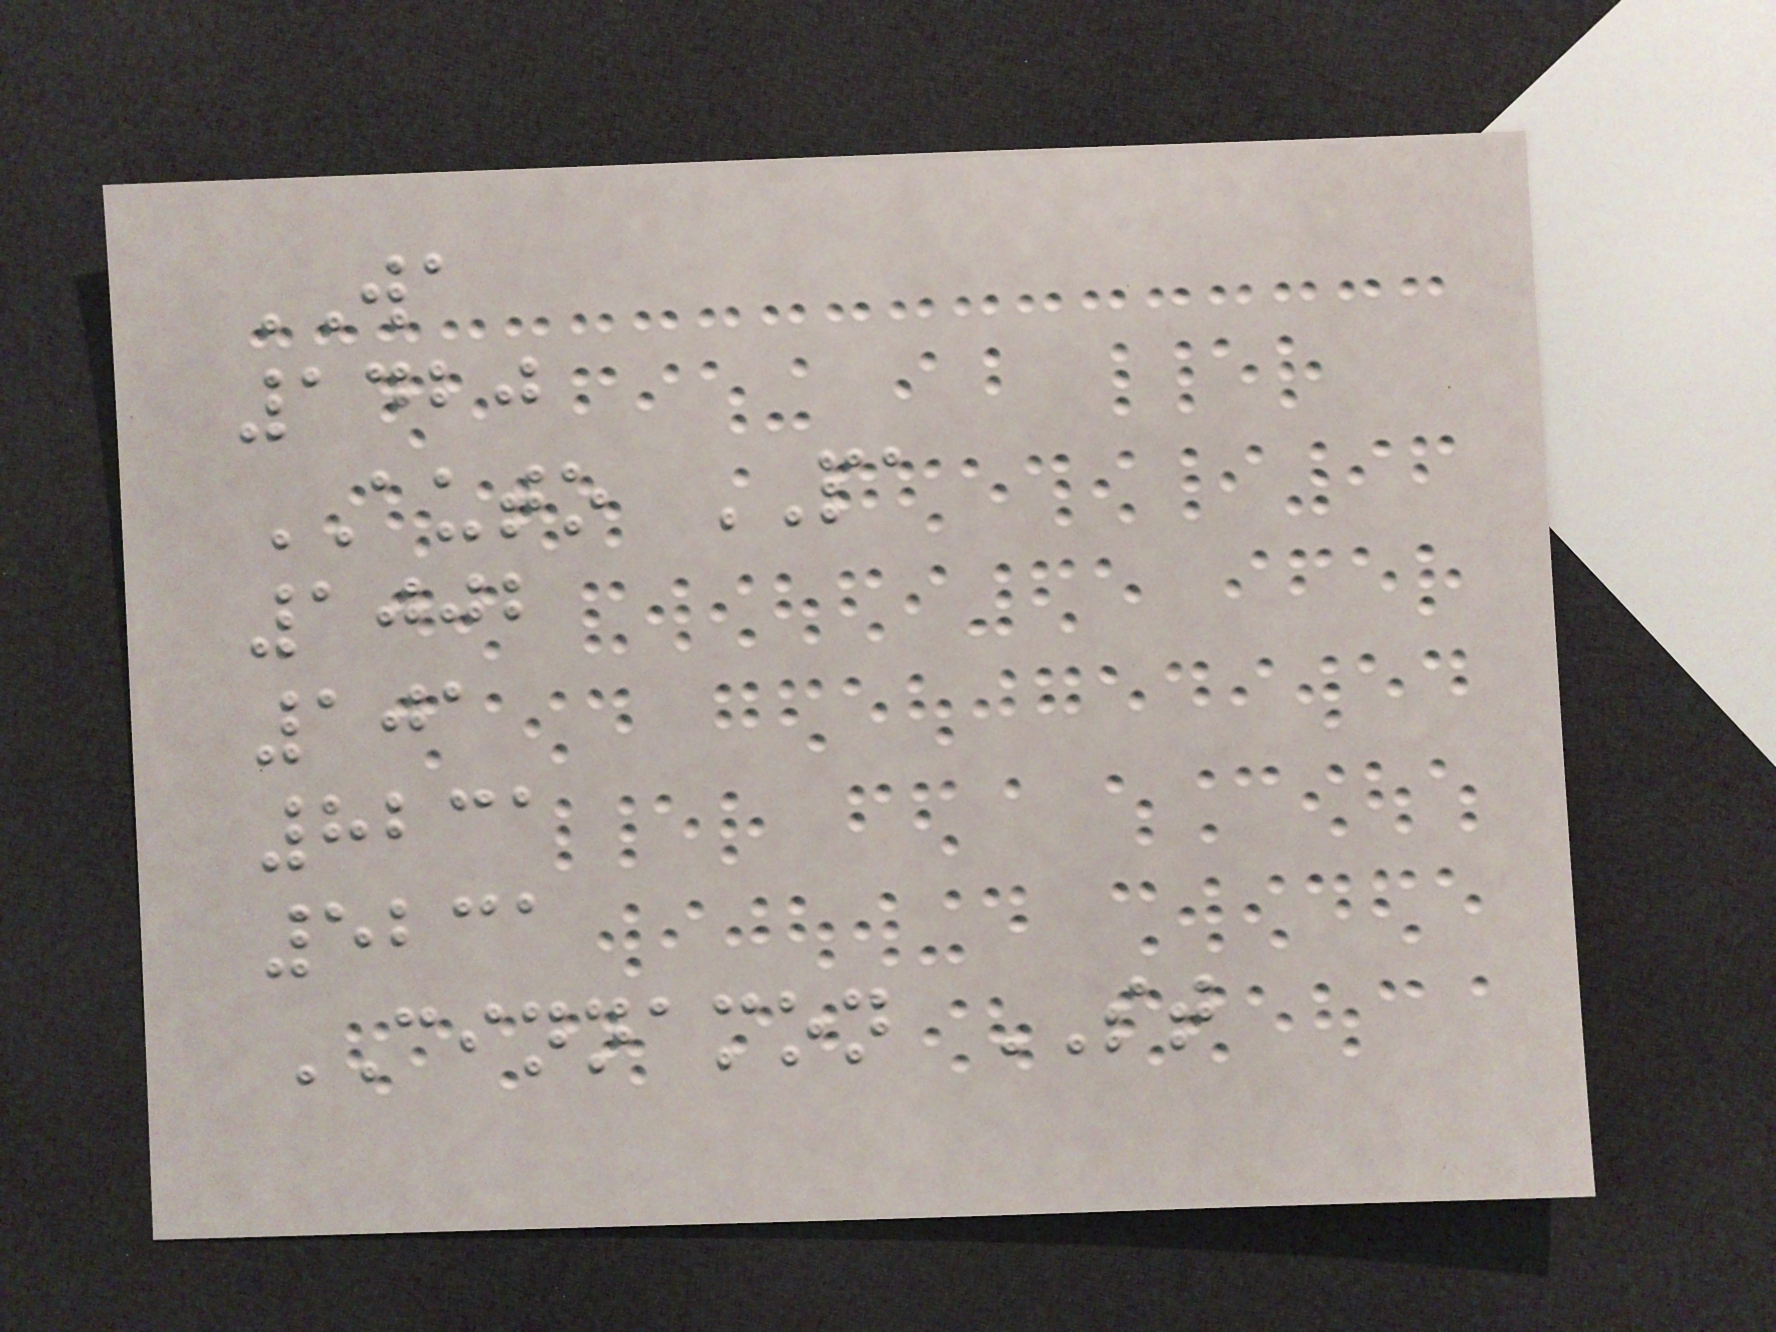WA
1420
AUTO PA
1002
101
8231
5231
CINNAMON ST
